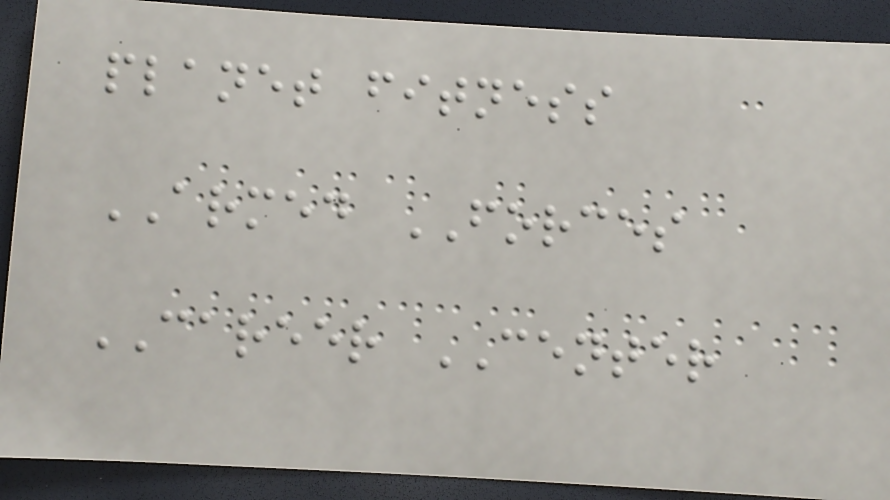planet fitness
ARMED FORCES
CAREER CENTER
